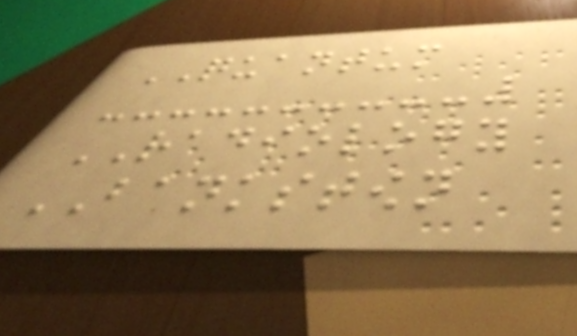QUANTUM
RADIOLOGY
BANKSTOWN
